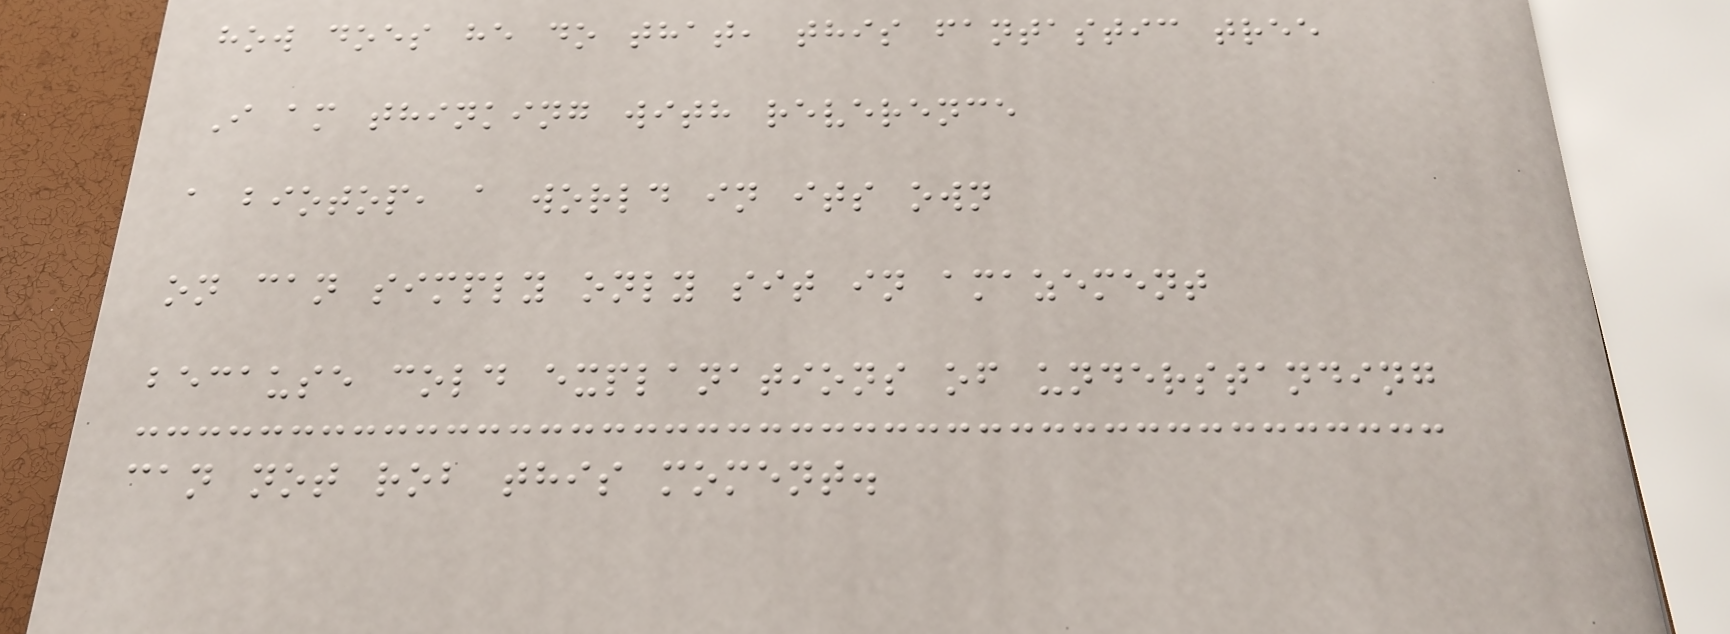how does he do that, this fantastic tree
I am thinking with reverence
a biotop, a world in its own
on can simply only sit in amazement
because cold explanations of understanding
can not rob this moment.
